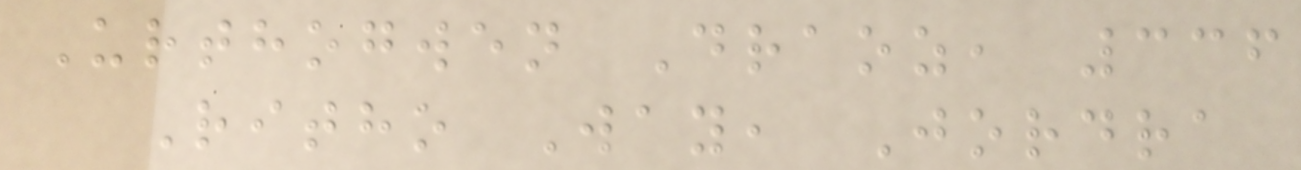Urthogwen Draoz, 336
Ritho Way, Jordra
